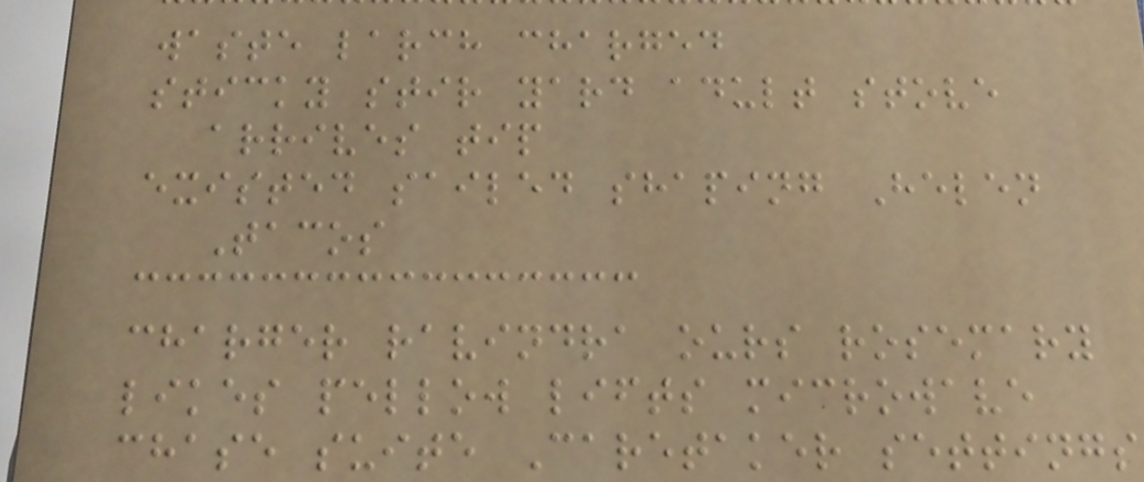waste larch charged
sticky stir yard adult stove
arrives tip
existed sailed shaping Helen
Tacos
charger ravindra ours rosemary
likes pellow lifts microwave
chase suite Caretaker settings
